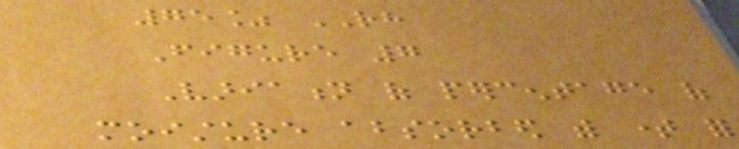75% RH
Figure 7
Variation of percentage of
moisture absorbed with time for
